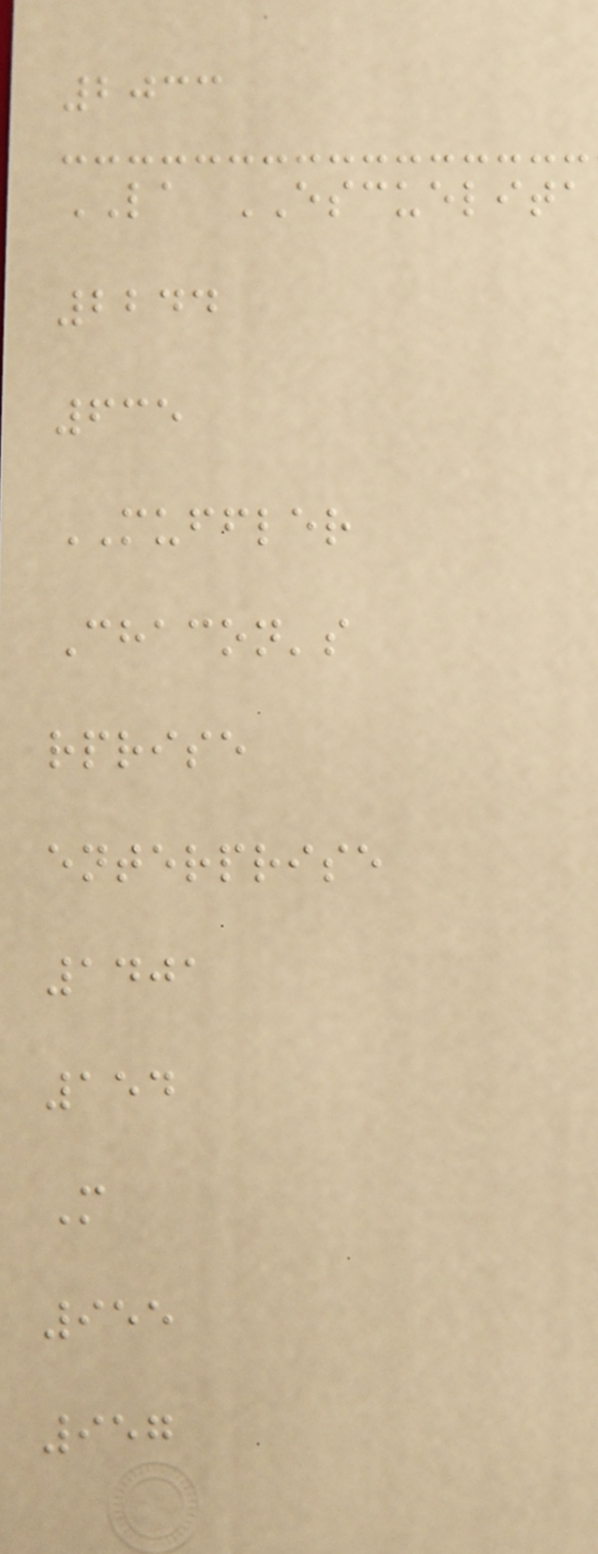2033
LA ESCUELITA
2244
635
MUFFLER
Chacon's
rprise
enterprise
1401
154
M
955
957
